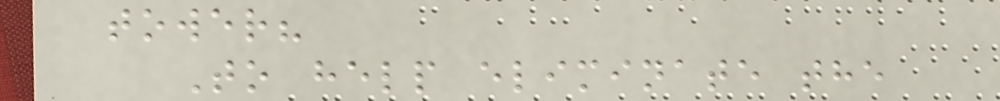tower?
To help eliminate the
